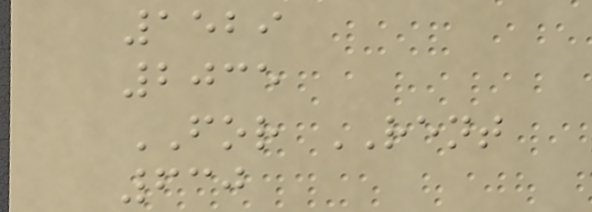1529
2035
FOR RENT
630
